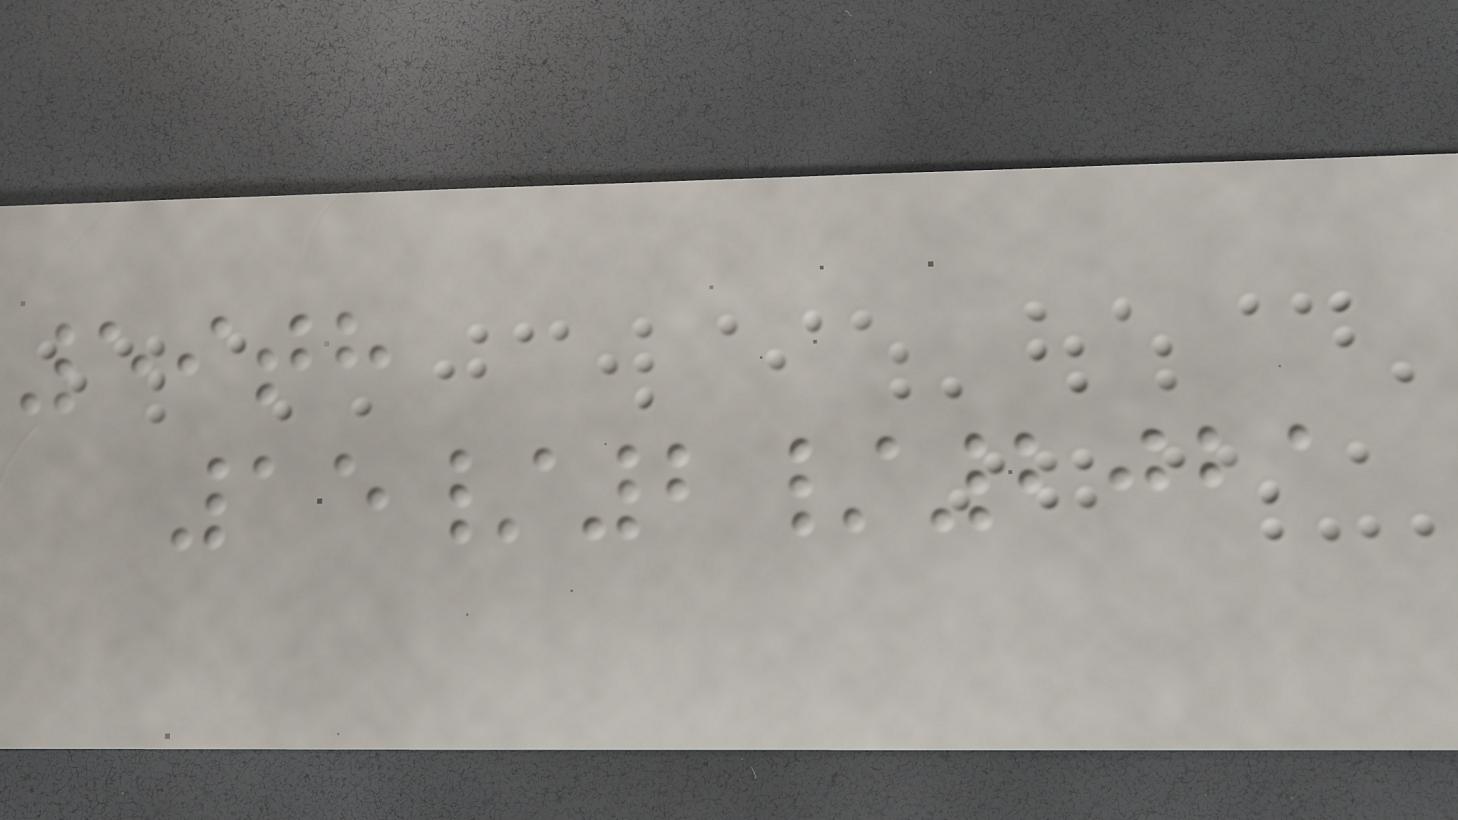59th
15/2/2021
